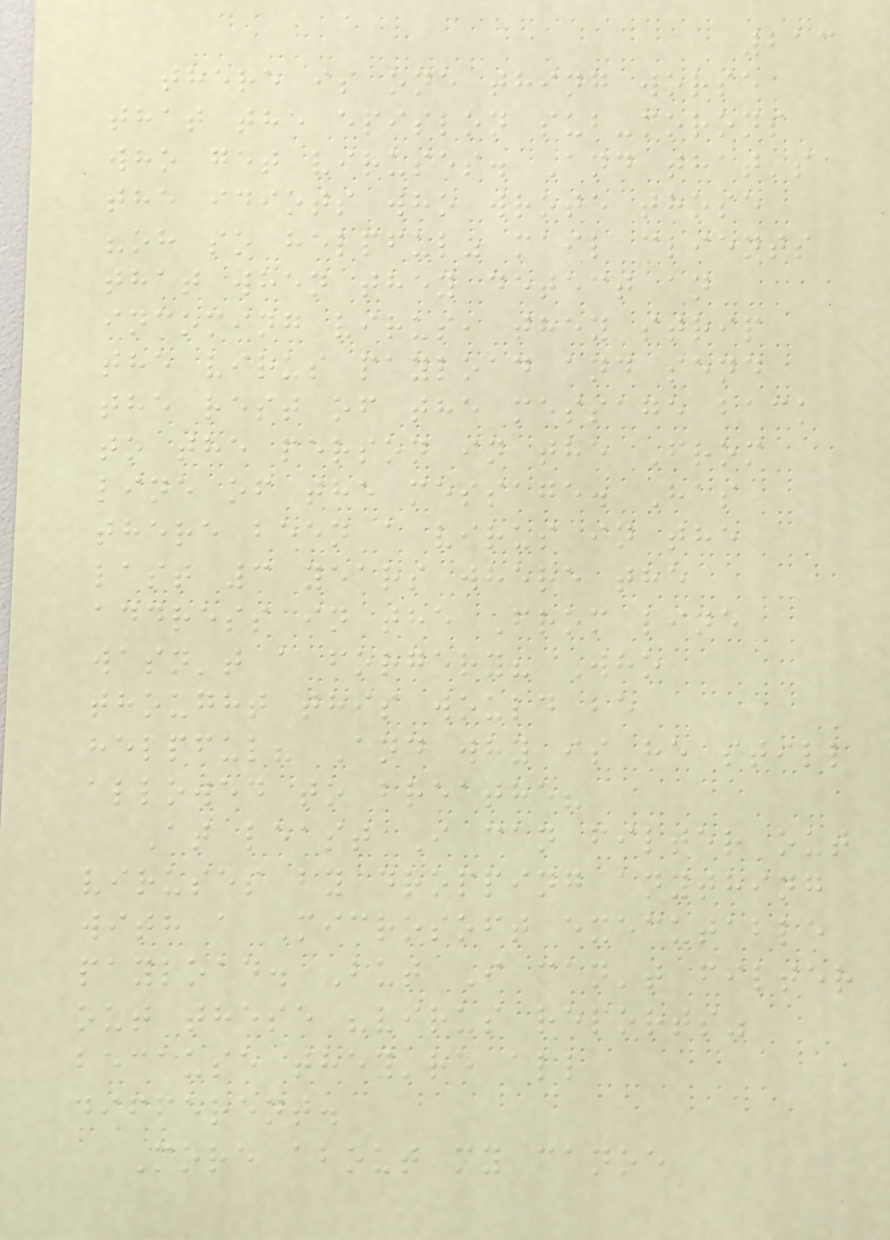213
there is one thing worse
that the epislon sub-morons
who get viruses. And that's
the idiots who wrote those
"oh so helpful" mail clients
that when they detect an
incoming virus, they strip
the virus payload and send
the rest of the message back
to the person in the From
line of the message. Has
there been a virus in the
last 3 years where the
address in the From line
wasn't a forgery? Who
thought this would be
helpful? And why is he still
allowed to breathe?
At least I can filter out
viruses by dropping anything
with a Microsoft executable
payload. But I can't filter
out these "virus reports"
because they're all
different.
More about my canoe
